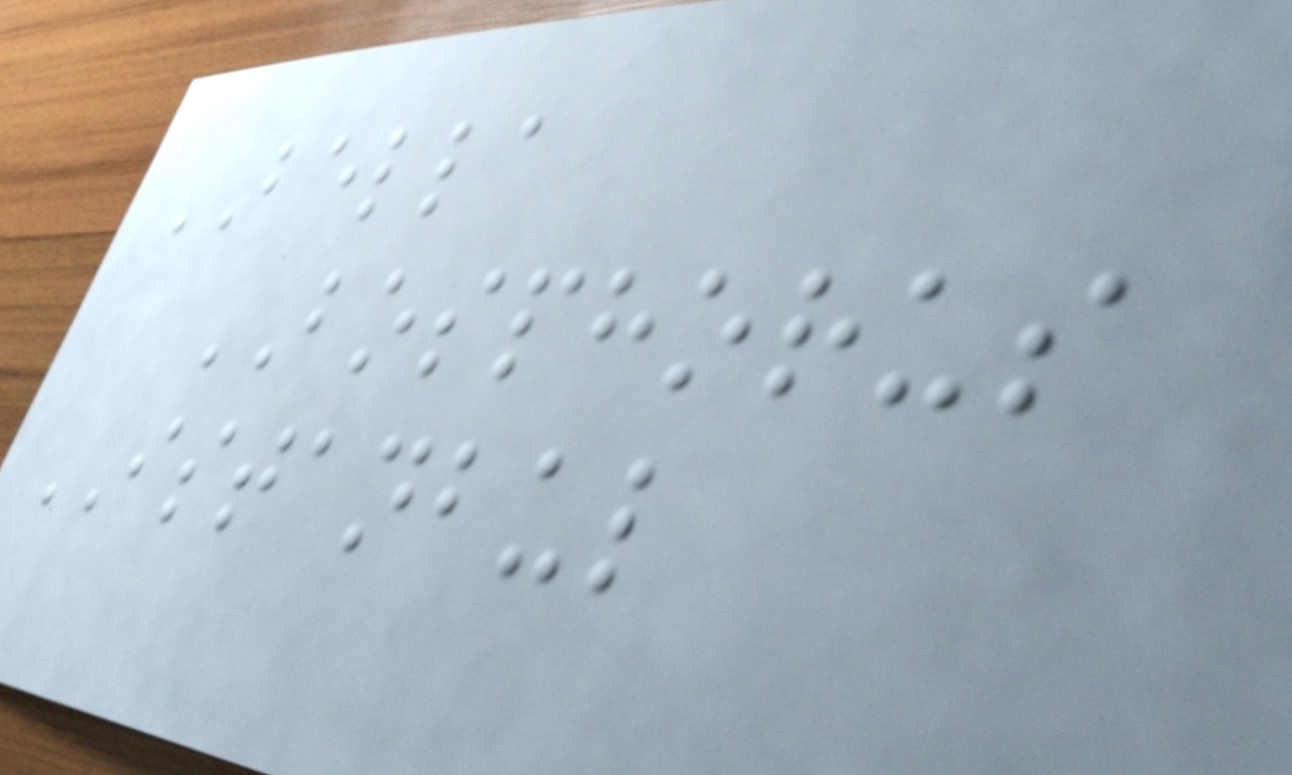BELLA
BOSPHORUS
ISTANBUL
